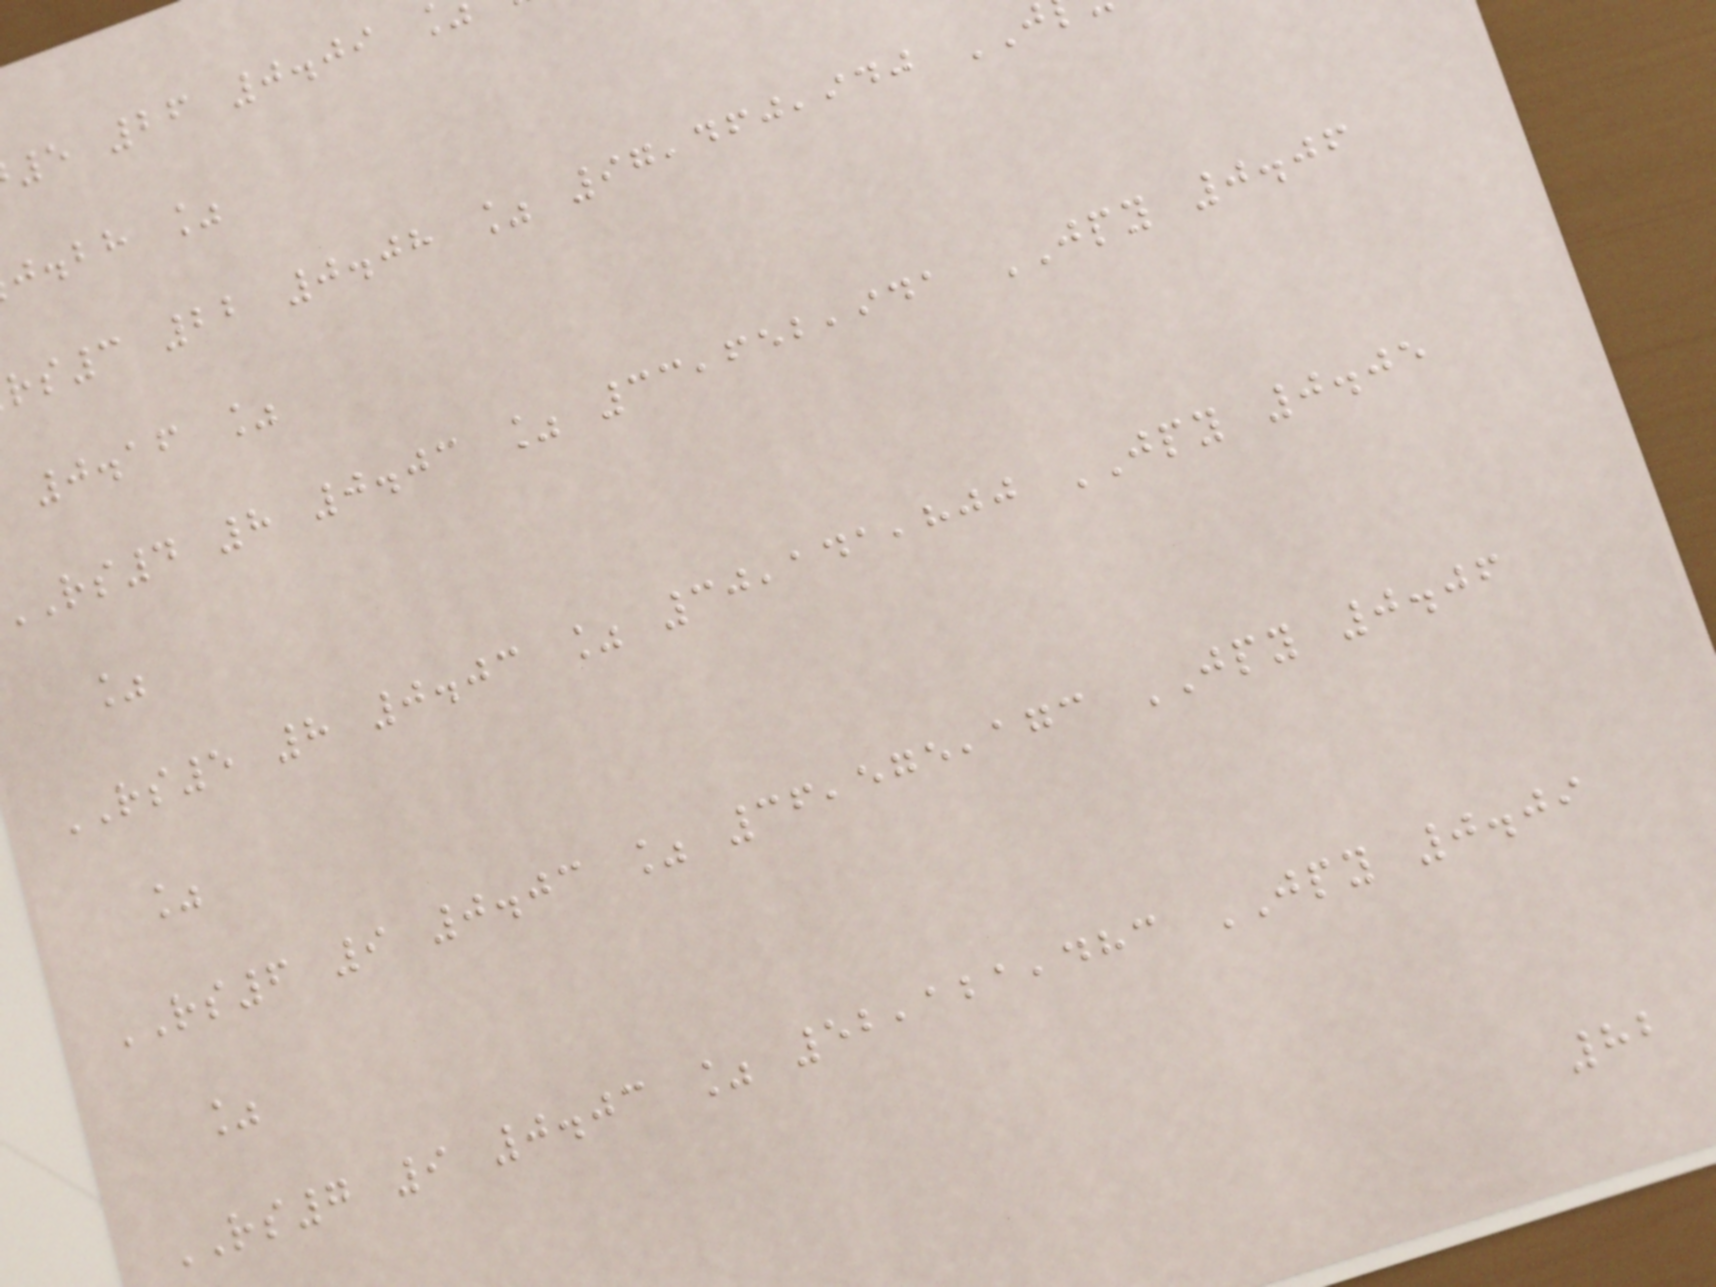5 26 0.09
j.bh %
rs3 22 0.08 % 97,460,940
0.16 %
rs4 8 0.03 % 33,652,941 JPY 0.06
%
RS5 8 0.03 % 30,141,800 JPY 0.05
%
RS6 9 0.03 % 36,575,173 JPY 0.06
%
RS7 9 0.03 % 52,121,483 JPY 0.09
82
